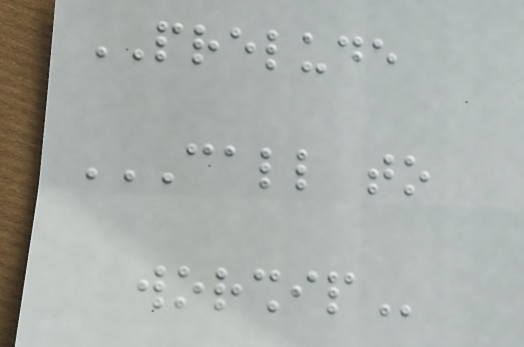PRELUDE
CALL TO
WORSHIP
